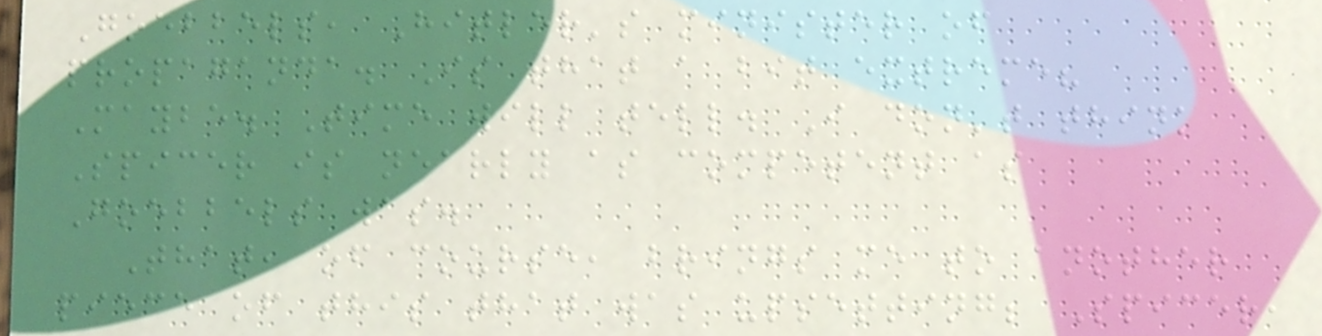Goebbels, Hitler's minister of
propaganda. Is that a bit extreme?
Maybe. Time will tell. I don't think
Spicer is nearly as competent as
Goebbels was.
That, of course, brings me to another
piece of this that was upsetting; Spicer,
